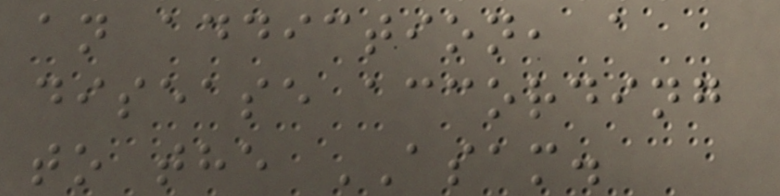an addiction, a
disease according
to the ASAM.
